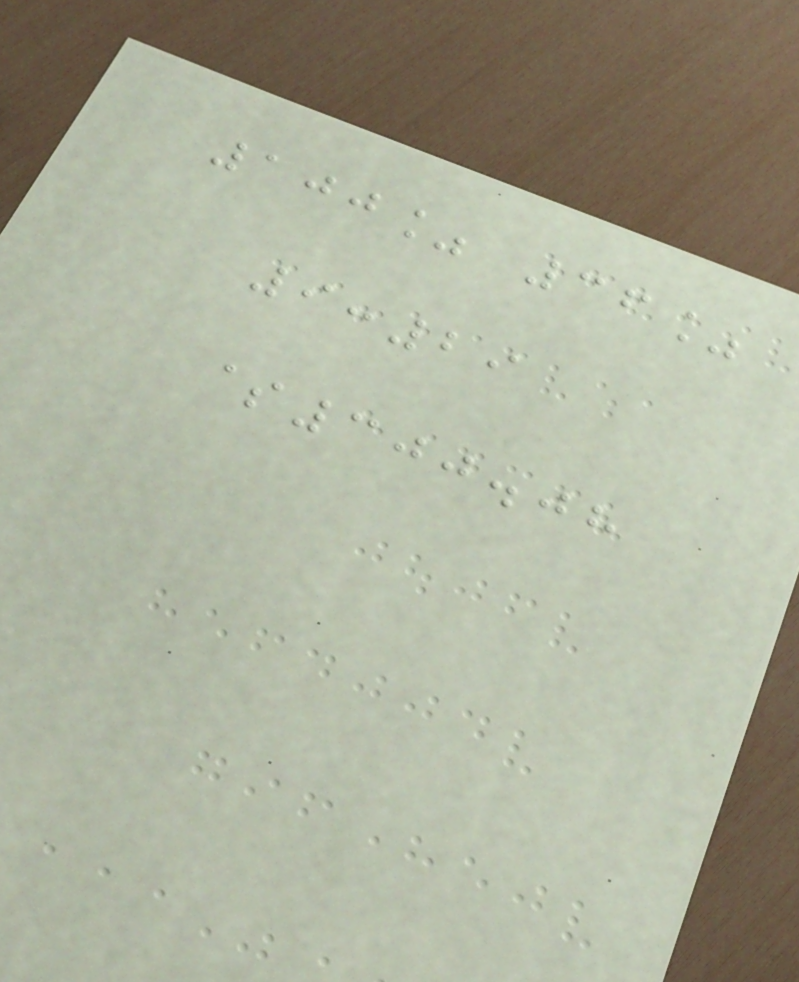100% 36%
9:29
$300.08
